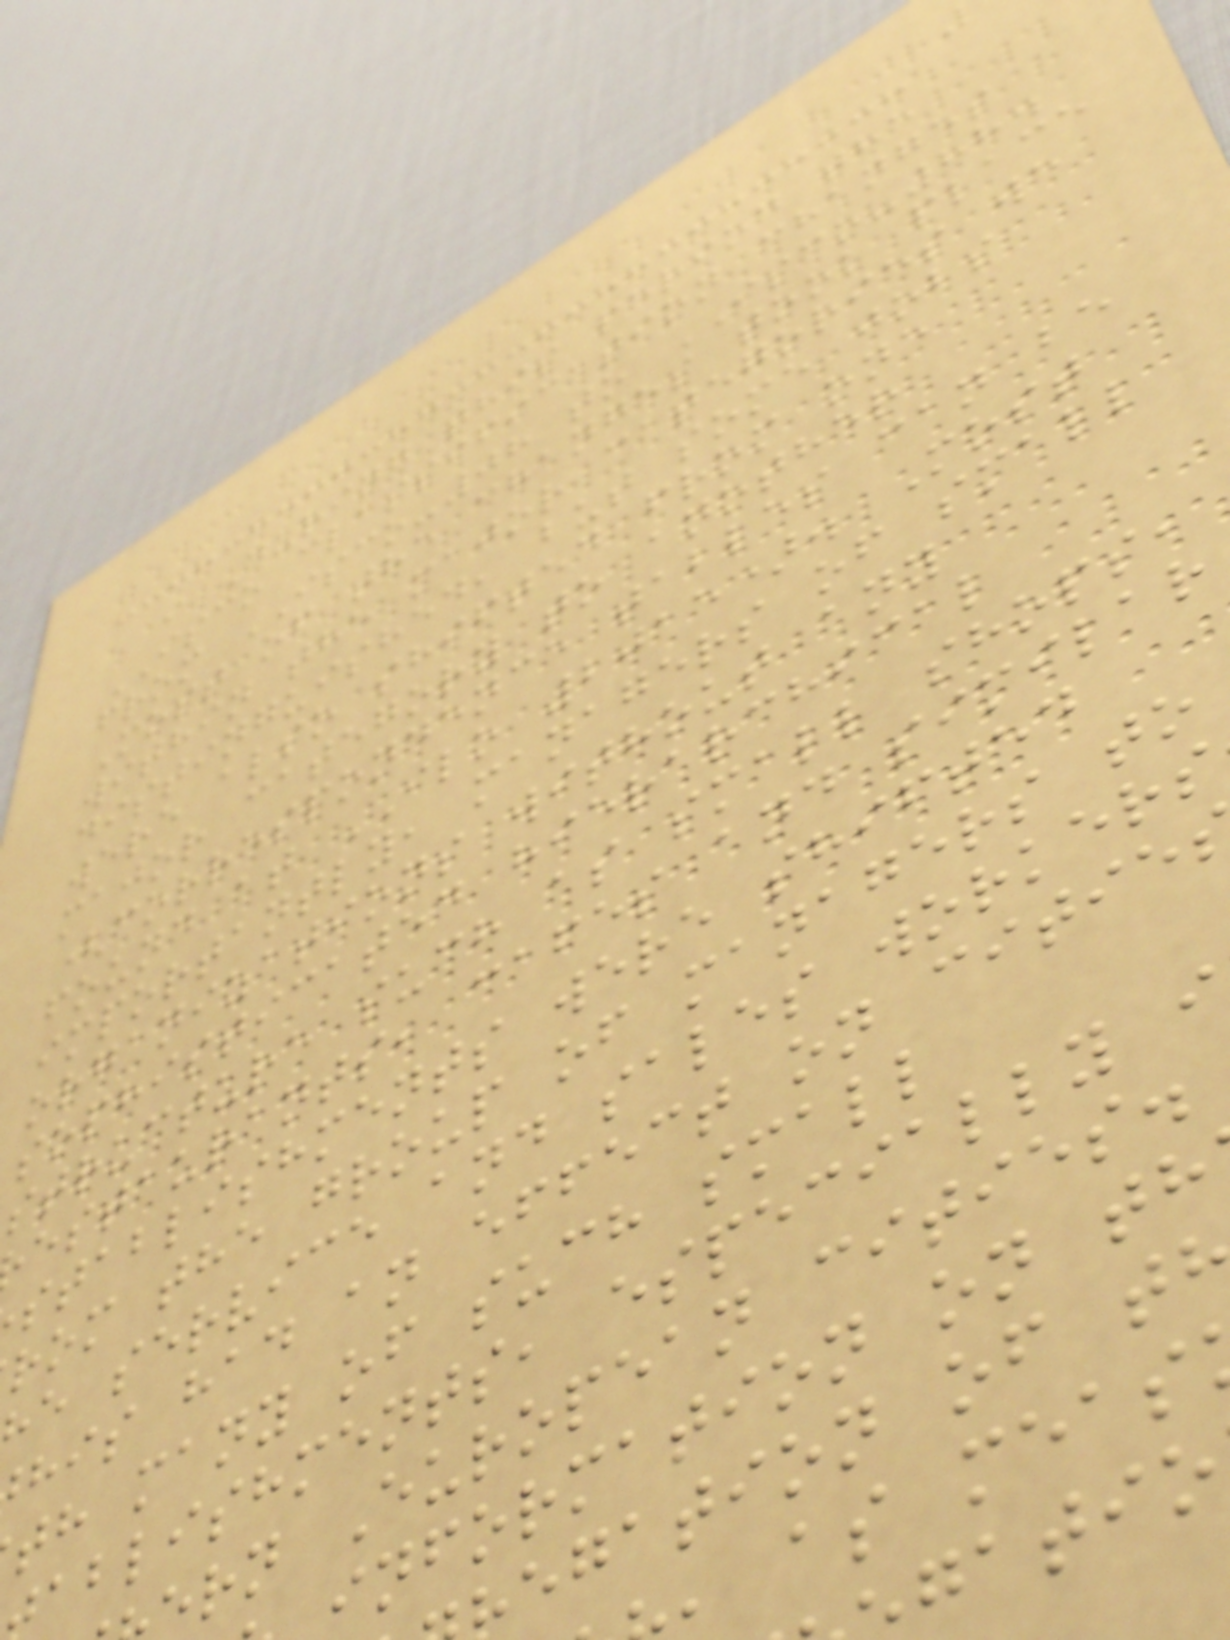i During this period the
ISCO classification changes
from ISCO-08 to ISCO-88.
Most of the changes took place
within the major categories we
distinguished, but some jobs
were also shifted from one
major category to another
(correspondence tables can be
found at ILO 2015). Most
importantly, managers of small
organizations without any
sophisticated hierarchical
structure such as small shops,
estaurants, cafes and similar
stablishments were shifted
rom the group of managers to
e service and sales workers
his had an effect on citie
th many of such small
ablishments, especially i
rn European cities.
information on th
egation of t
